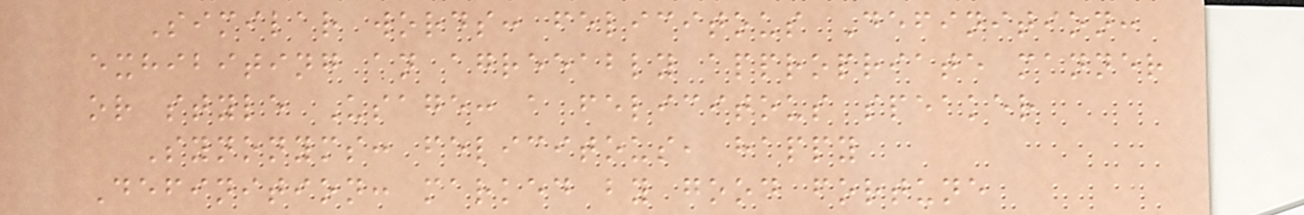Similar words: felicitous Definition:
exhibiting an agreeably appropriate manner
or style Usage: a felicitous speaker
Synonyms: felicitous, happy
Definition: marked by good fortune
